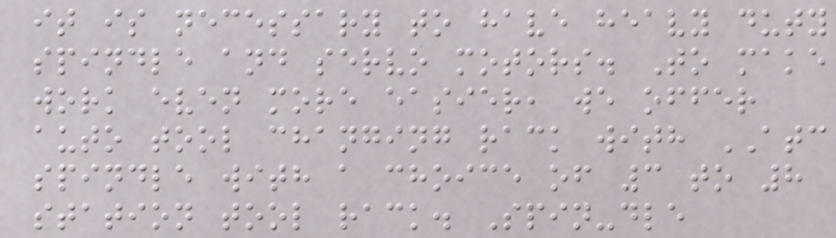it is necessary to have heavy duty
spindle and servo motors. To make
work even more easier, we offer
auto tool changing rack with ATC
spindle with a choice of 3 to 8
station tool rack. Spin-dle
